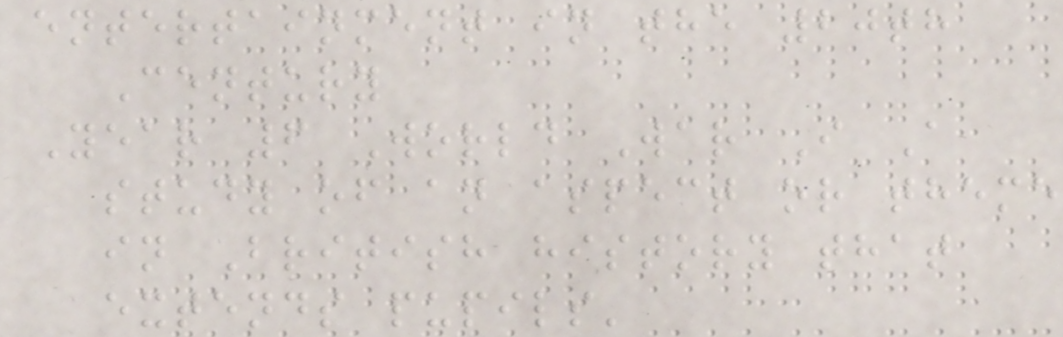entertainment in the 20th
Century
Year 6 World War I A
study of an aspect or theme
in British history that
extends pupils'
